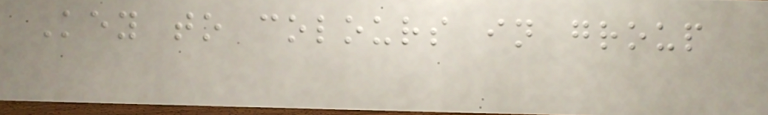Key to colours in group
